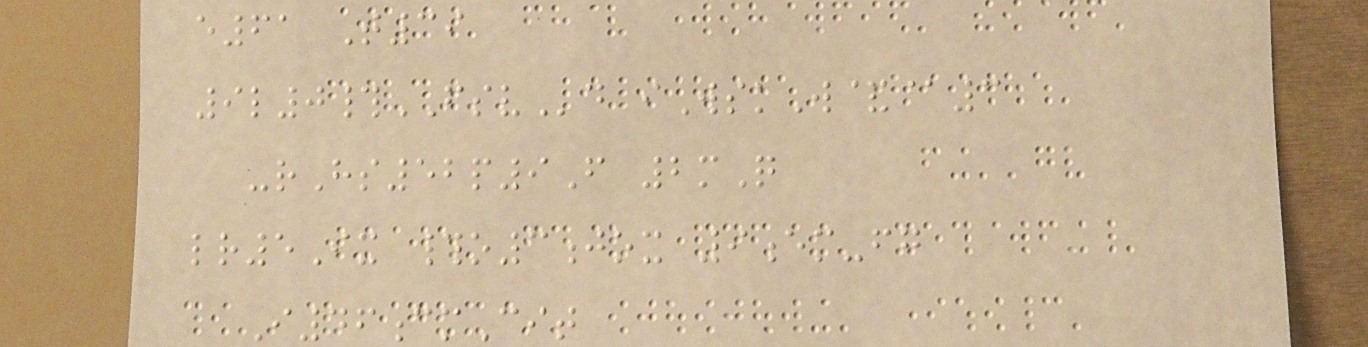e61 T39
9l0#FSVd iWskW&@3
-rHs52p9F 2mQ
lr5Ix #o3jox 9em-fg
I46cmCit
